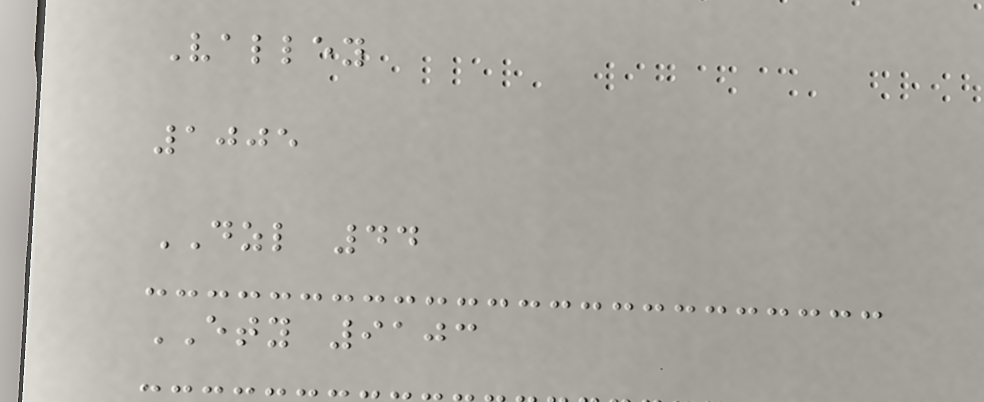Valley
1005
DZL 44
ETY 9103
